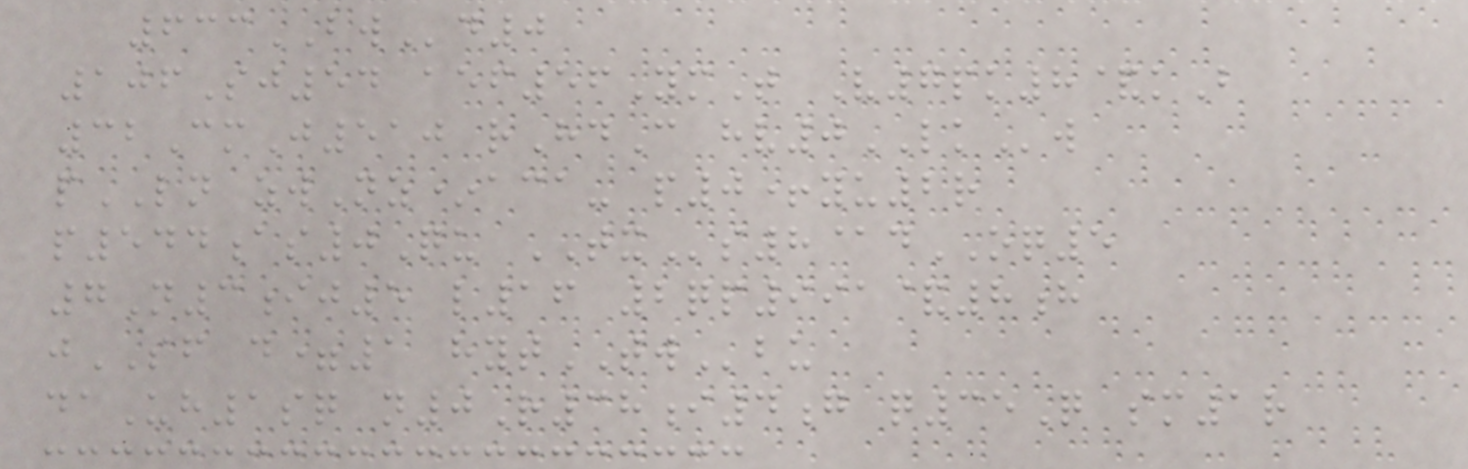633BWd0
106Sj54 aef56YmT V7pk8&kB
32CmJ510 rHdC hv0LKw
pLN zwNz*aca- p0+yu2r
p544as0Qu TXs8@dOQ5
7N3ij5 l16 2qp991&8h
jSF d=1 hytTWbu
daUh1sq n0R38i4g q35Q sm1r
